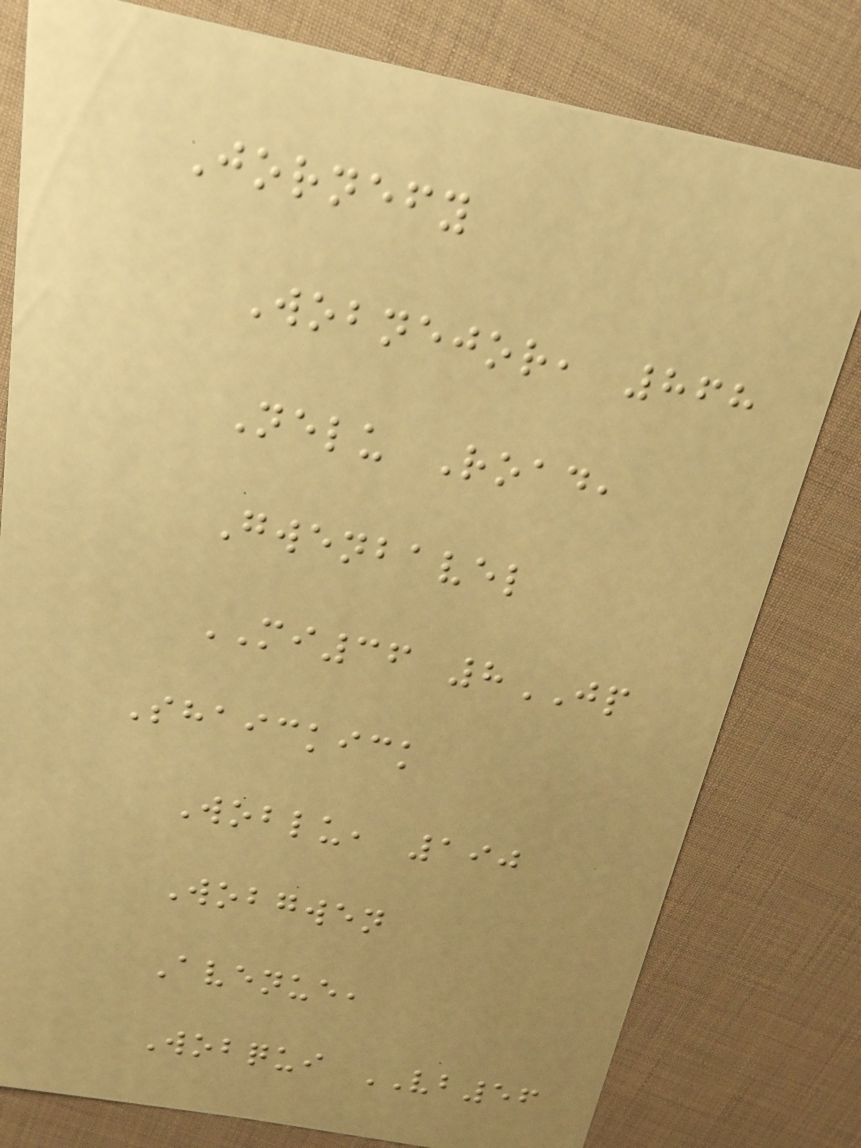Jornefy
Wobnejor, 868
Nelu Road,
Gwenbavel
MI36 8JP
Shaickick
Woblu, 190
Wobgwen
Avenue,
Wobqui VB56
